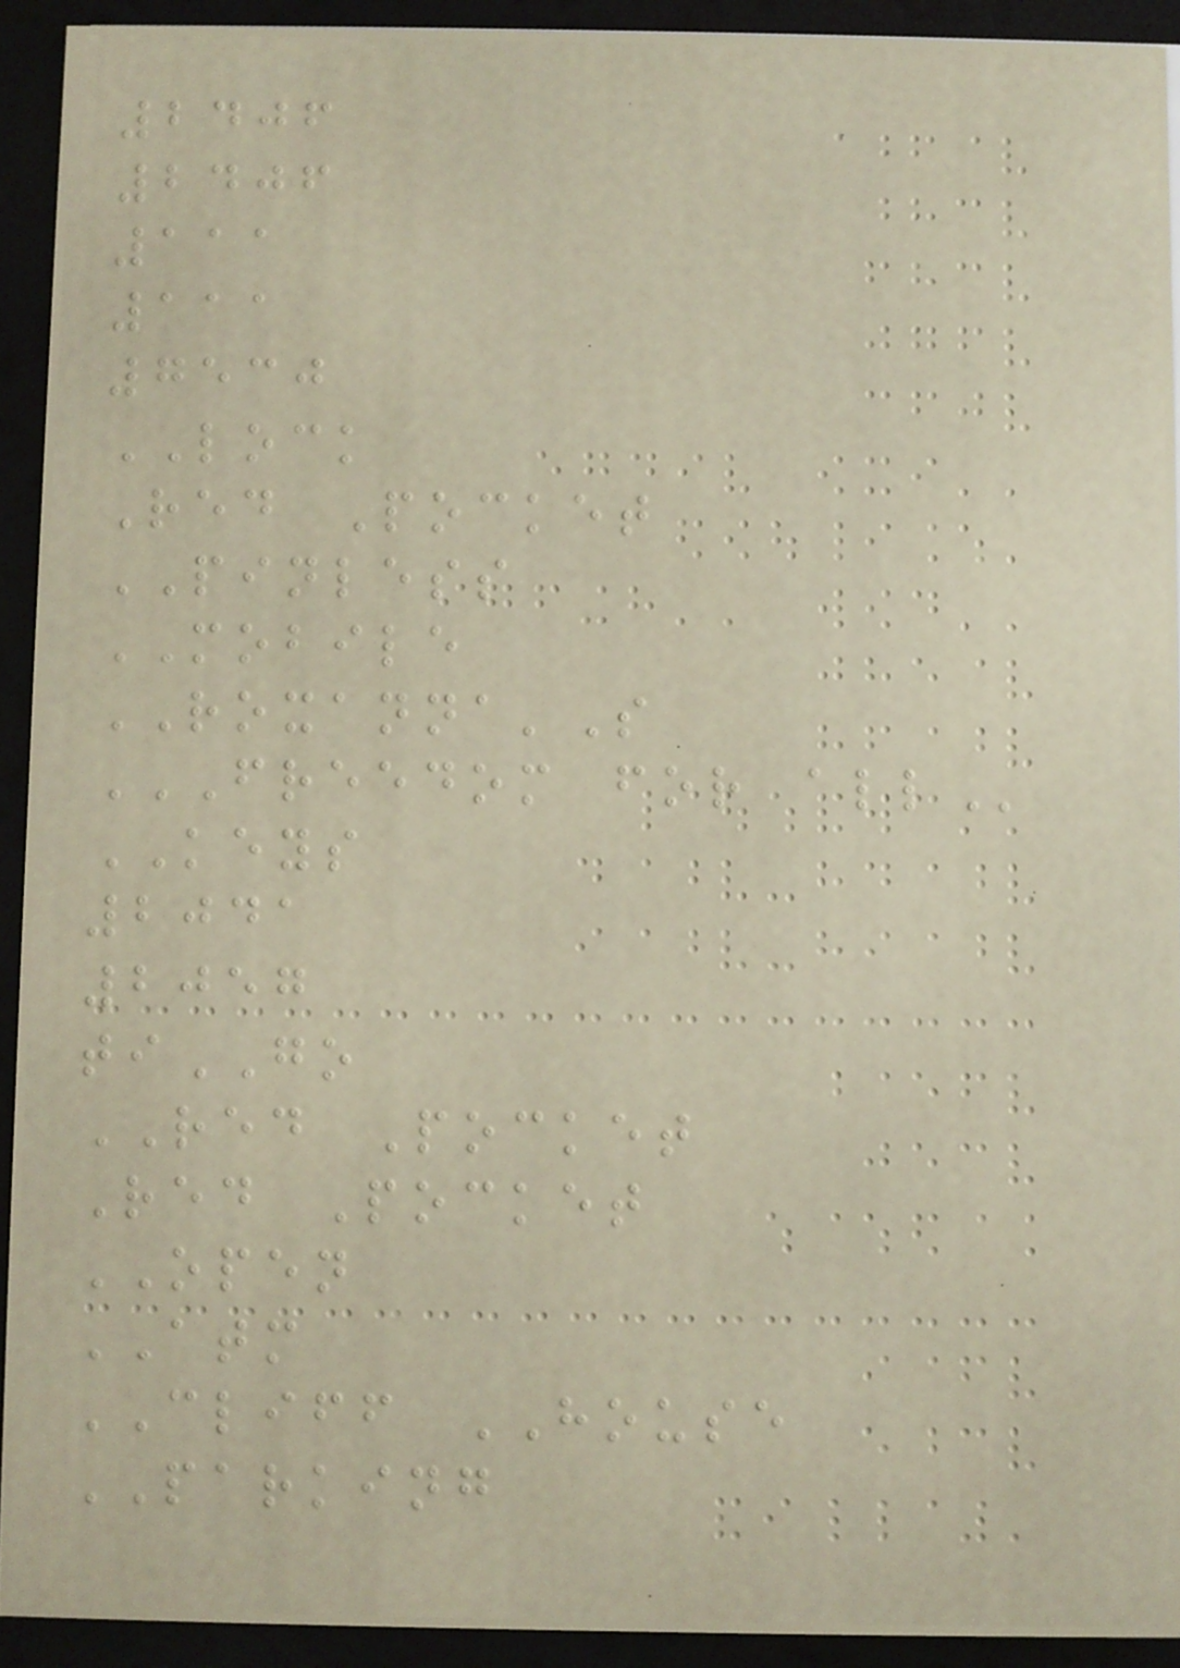2406
2406
111
111
7530
LOCK
Red Pocket
PINLESS
MOBILE
ROXANNA'S
FREEDOM FOR ALL
KEYS
2041
2057
tiGO
RED Pocket
Red Pocket
OPEN
ATM
CLIFF HOUSE
PARKING
